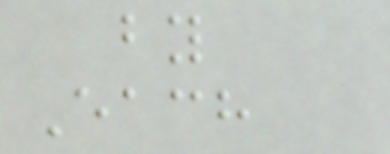by
Each
